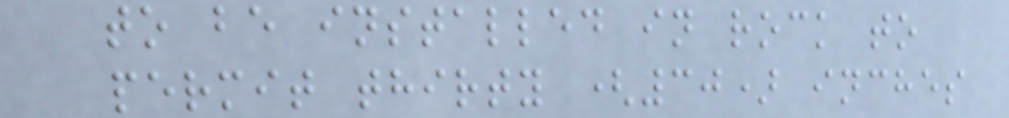to be installed in rock to
permit thirty (30) inches
